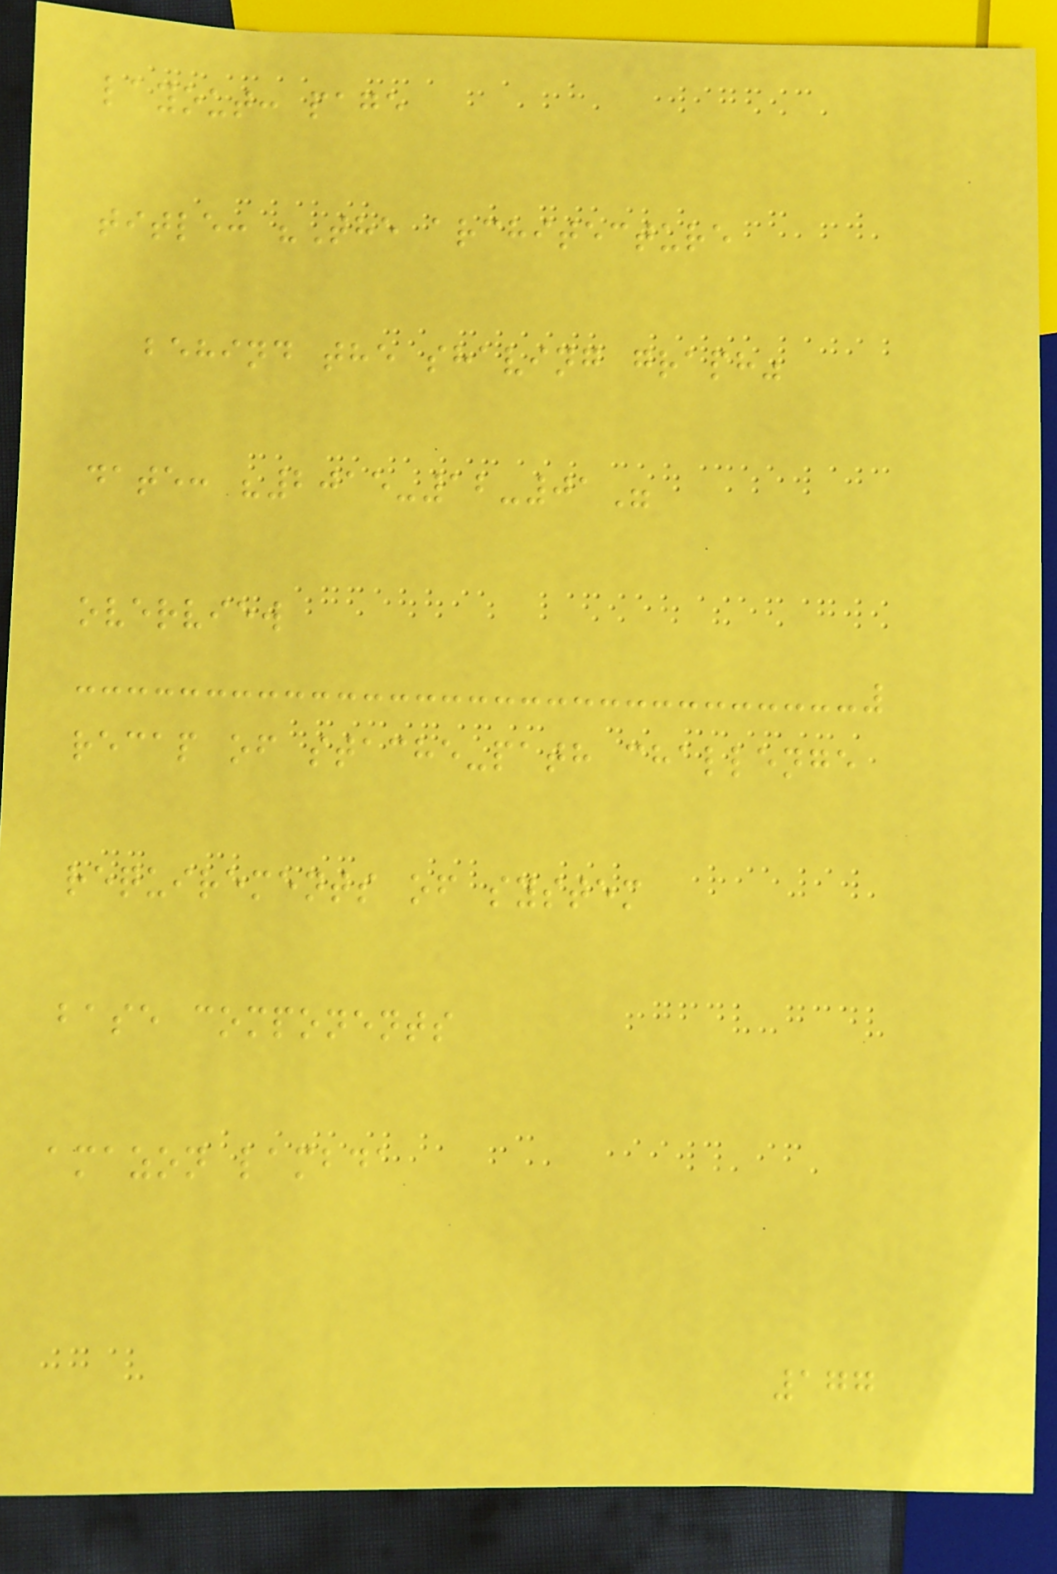layout: page
title: "The architecture
behind the shaving graph"
date: "2015-12-01"
overview
recap of stache-path challenge
requirements of system
base components
amazon lambda
177
